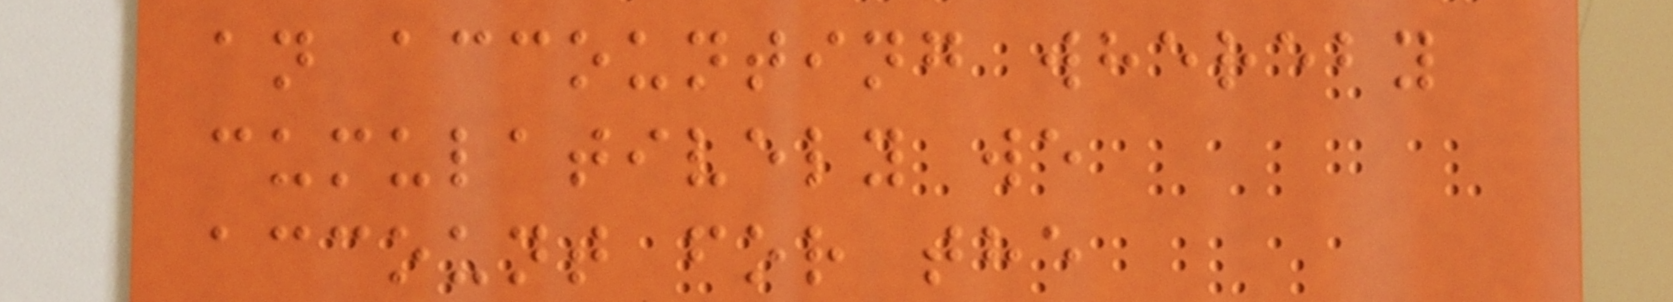an accounting whereby
cumulatively we
account for the
